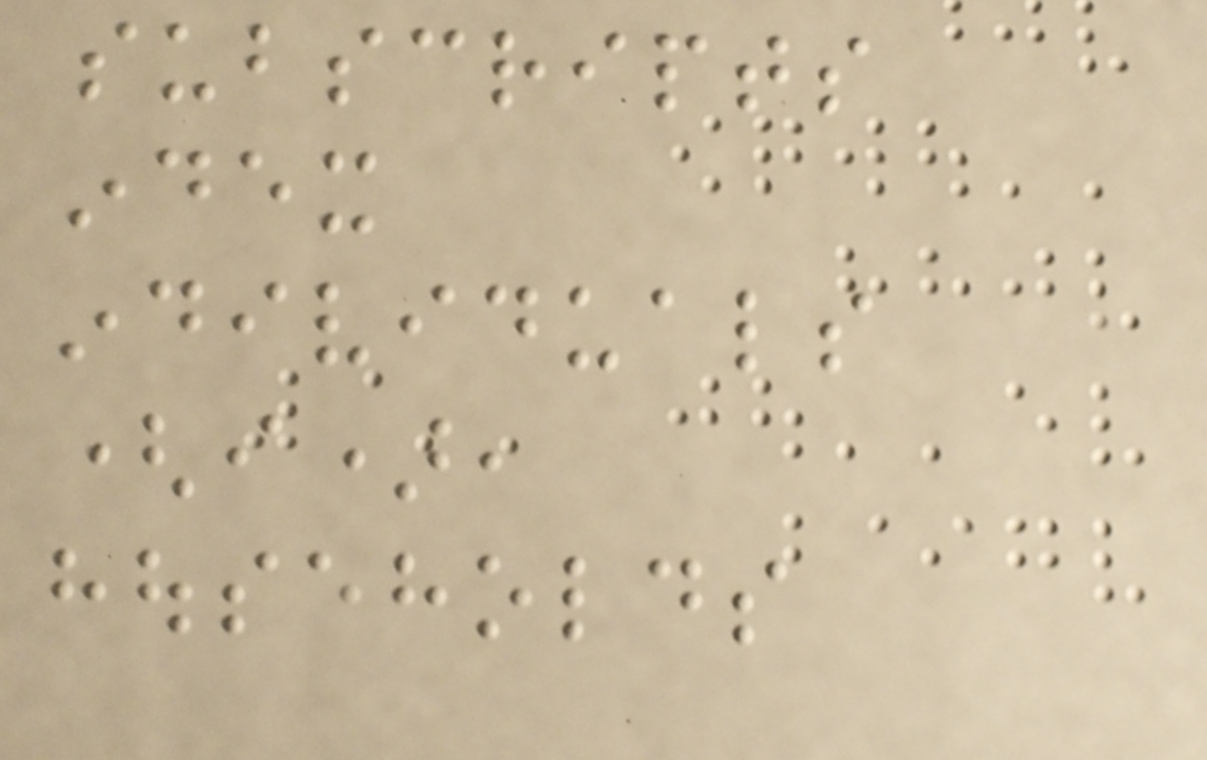subscripts
index
individuals
(i),
households
